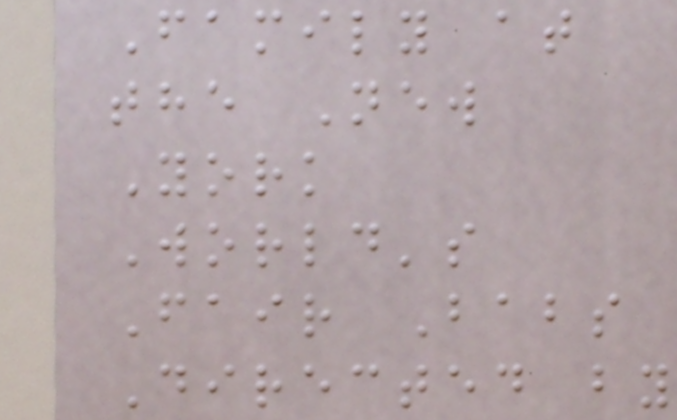Family at
the New
York
World's
Fair Babs
Directed by
